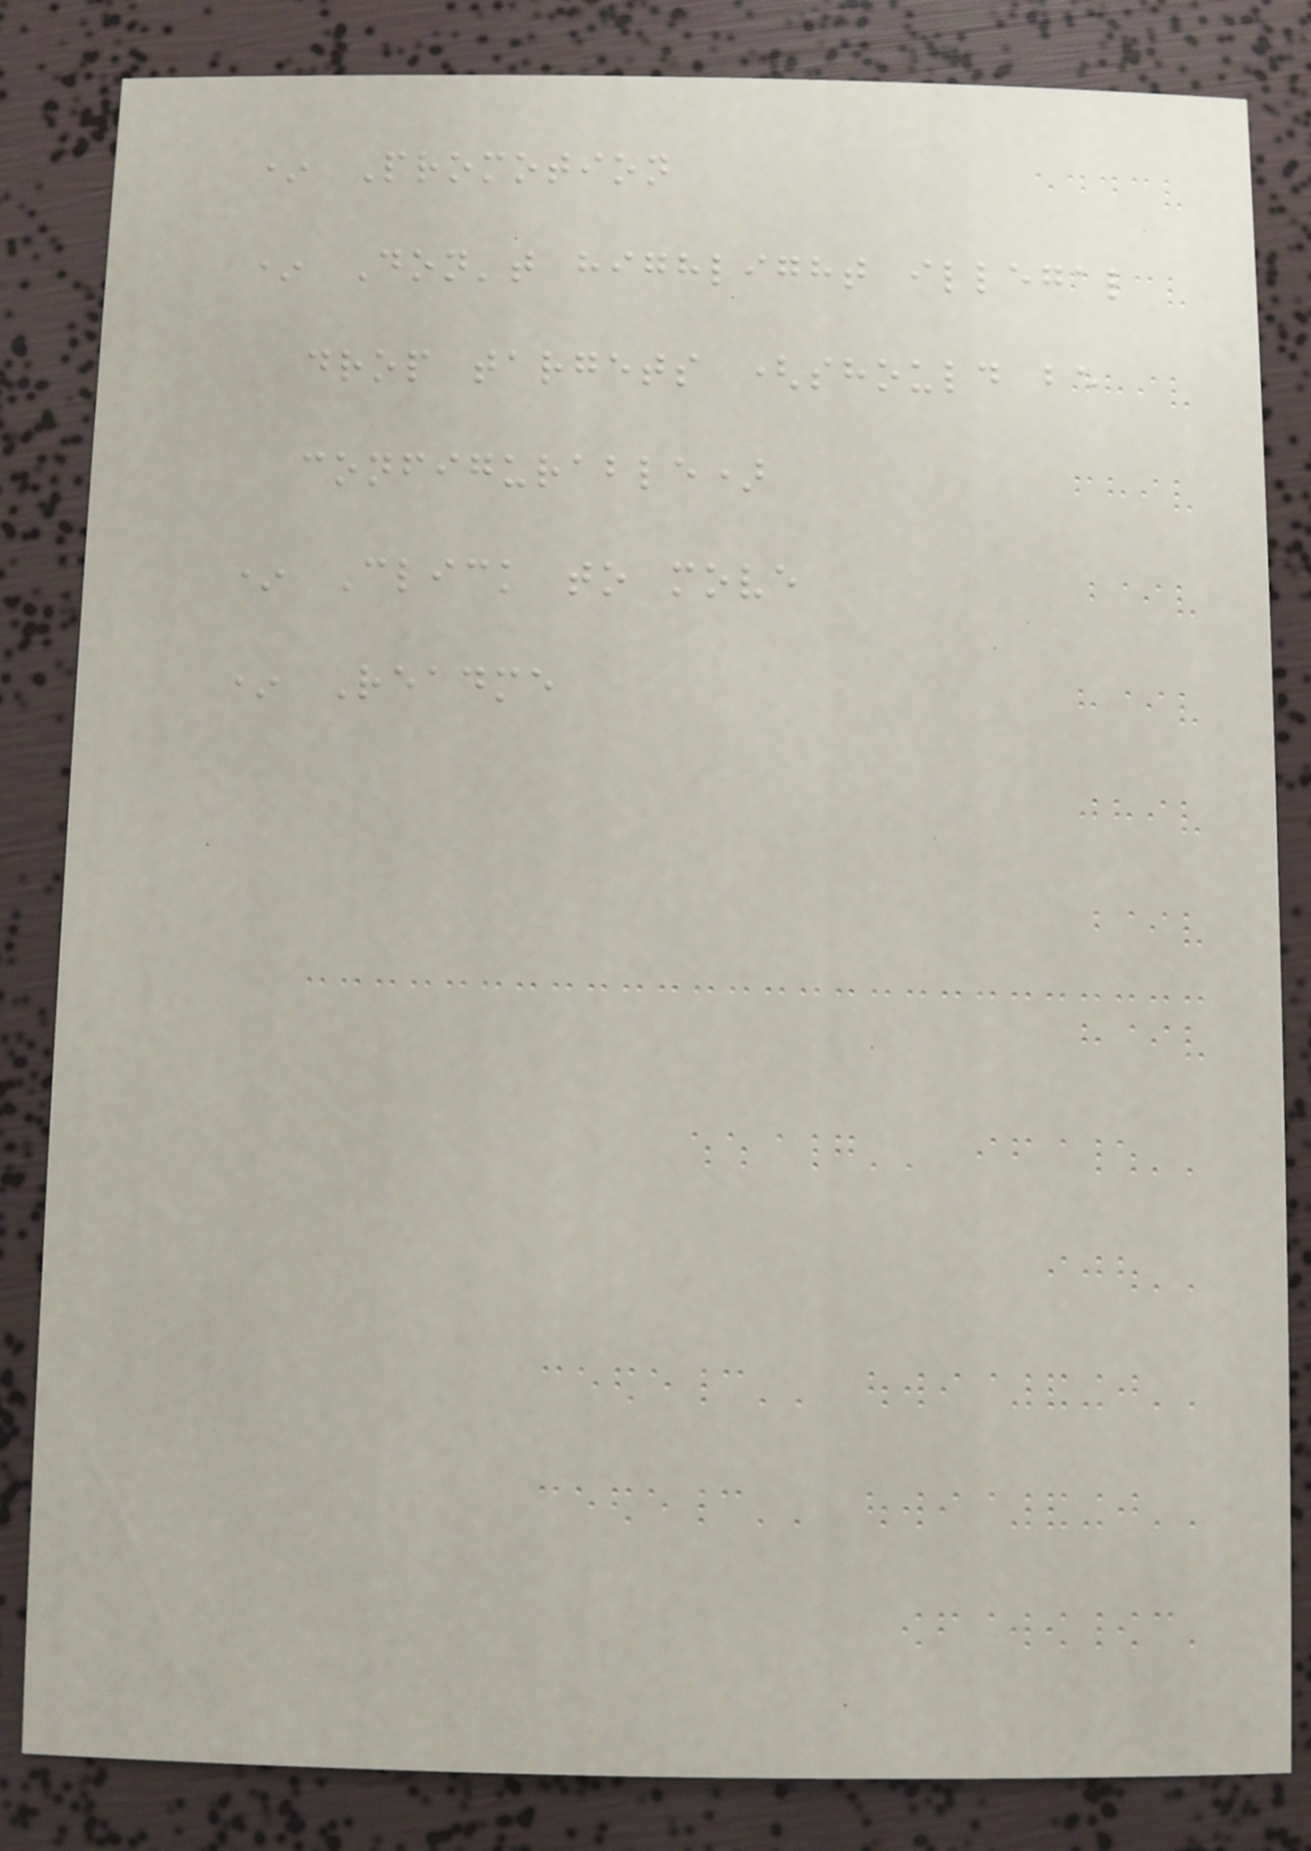* Promotion
* Don't highlight illegal
drop targets (should be
configurable)
* Click to move
* Readme
